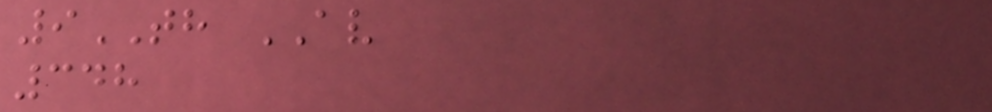9TH AV
348
